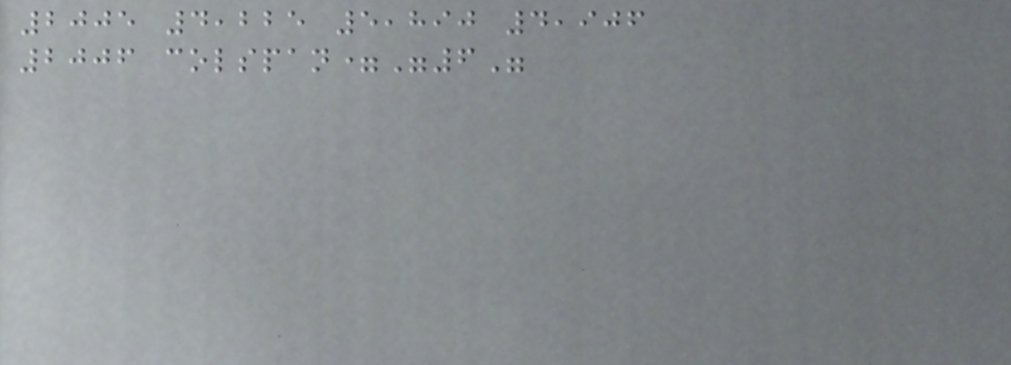2005 4,225 5,890 4,906
2006 colspan="6"
